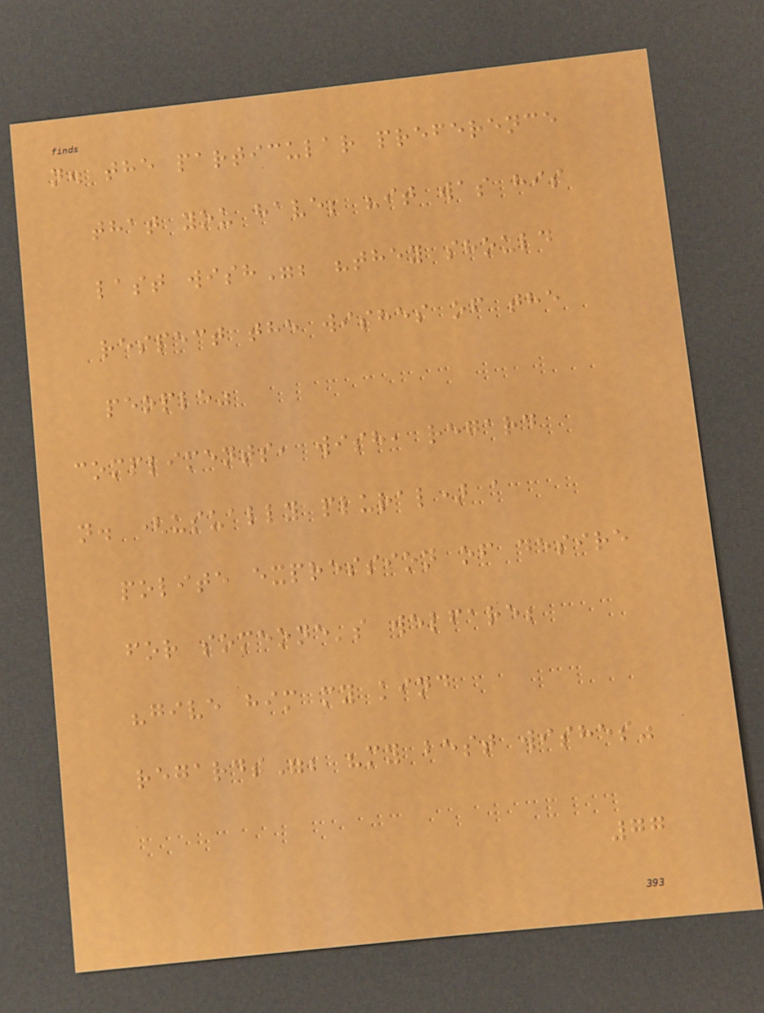n. the particular preference
that you have; "it was his
last wish"; "they should
respect the wishes of the
people"
compliments, wish, regard
n. (usually plural) a
polite expression of desire
for someone's welfare;
"give him my kind
regards"; "my best wishes"
77
